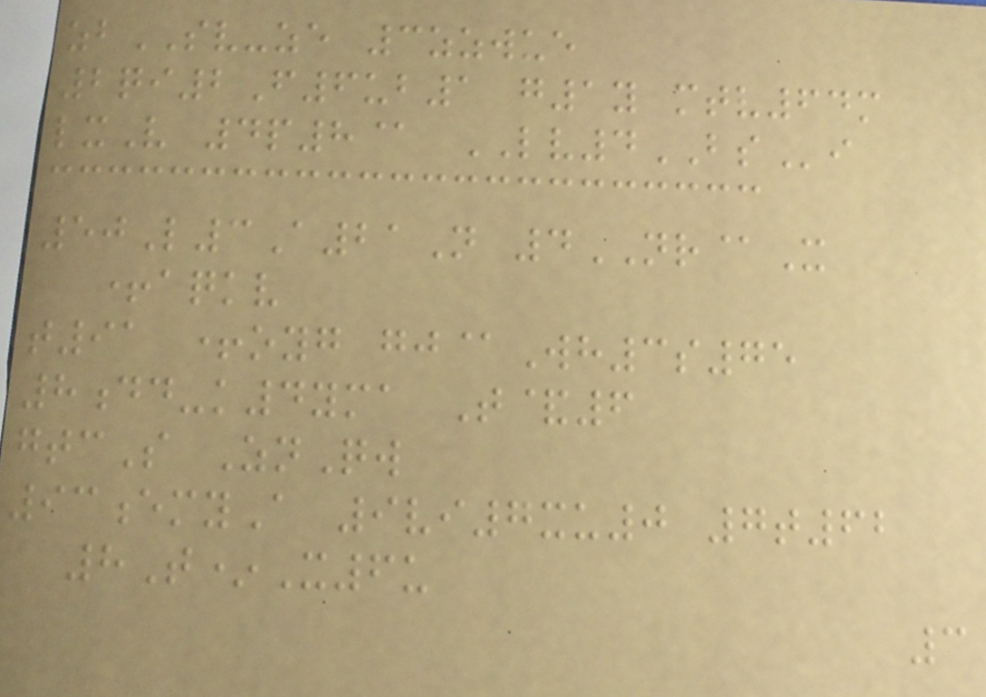zbSV-ze 3zzwue
2qi2F6ub1 g1y mtv64m
lxV 4p8@ LV4BSi
50L3A21N 4NR@X
+aqkv
t91 +oyg gj@Wh3s75
8dd-k4yma T&6
gtcS ZnQw
93emyA 9vi7xu0 7t62
8T*X6u
3
